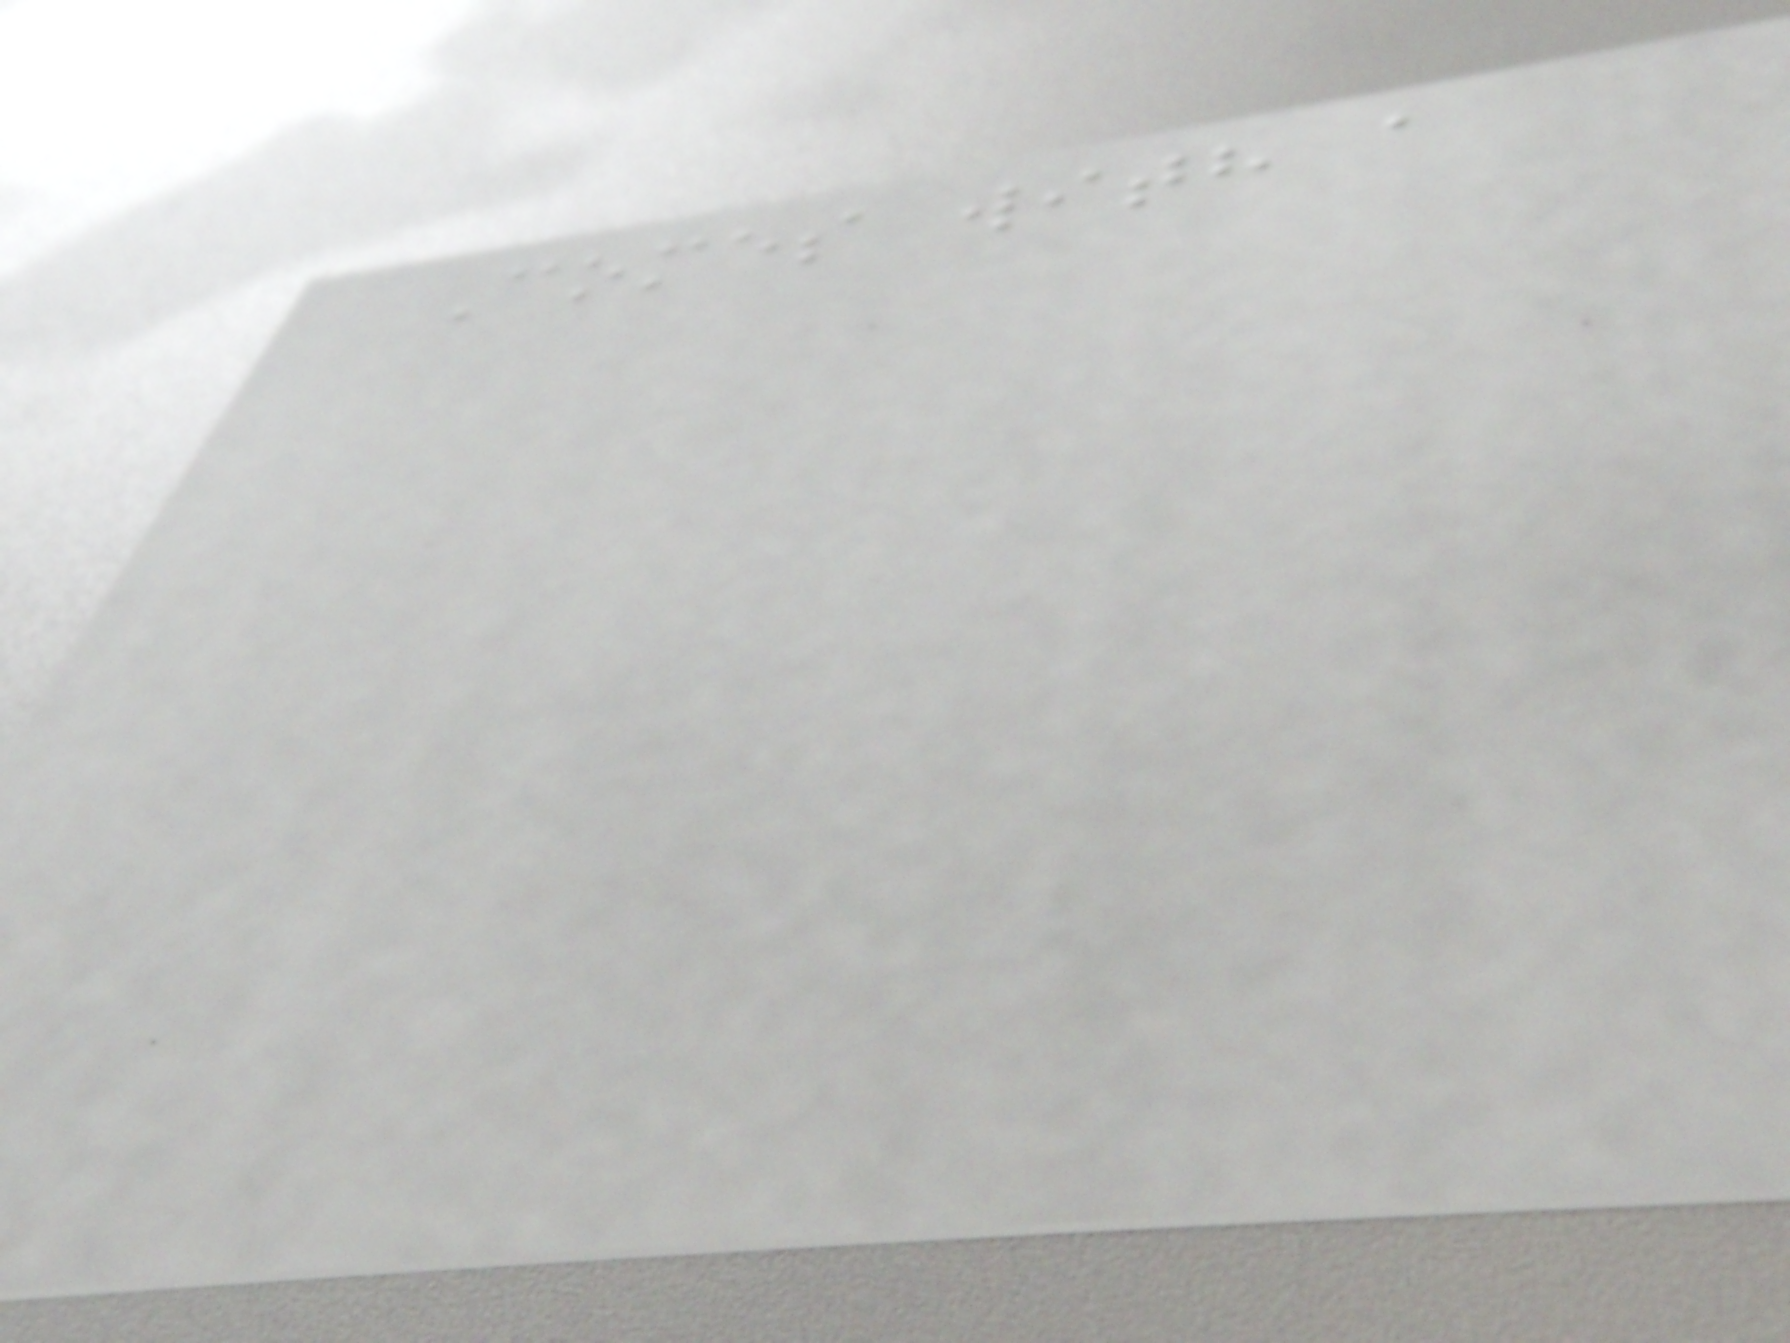Comes with a
